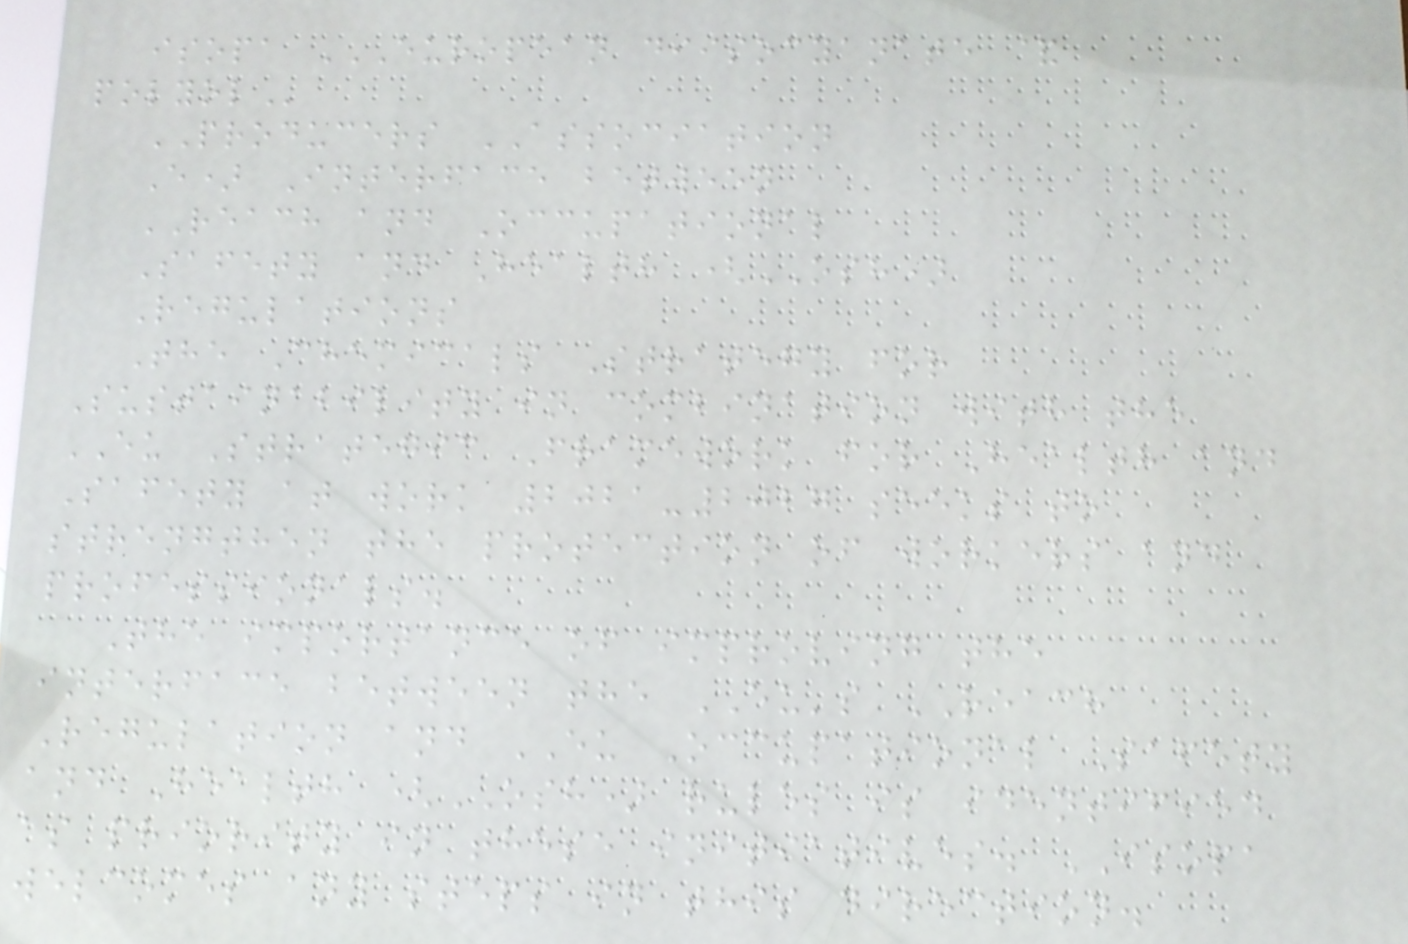isopa EUROPEAN DIISOCYANATE &
POLYOL
PRODUCERS ASSOCIATION
E) Interface between
REACH and Occupational
Safety and Health (OSH)
Regulations
The Chemicals Strategy for
Sustainability in combination with the
EU Strategic Framework for Health and
Safety at work 2021-2027 seeks to
strengthen the protection of workers and
professionals.
The importance of improving the
interface between the EU's REACH
Regulation and EU Occupational Safety
and Health (OSH) rules is identified
as priority in these initiatives. ISOPA
welcomes any steps in this direction.
